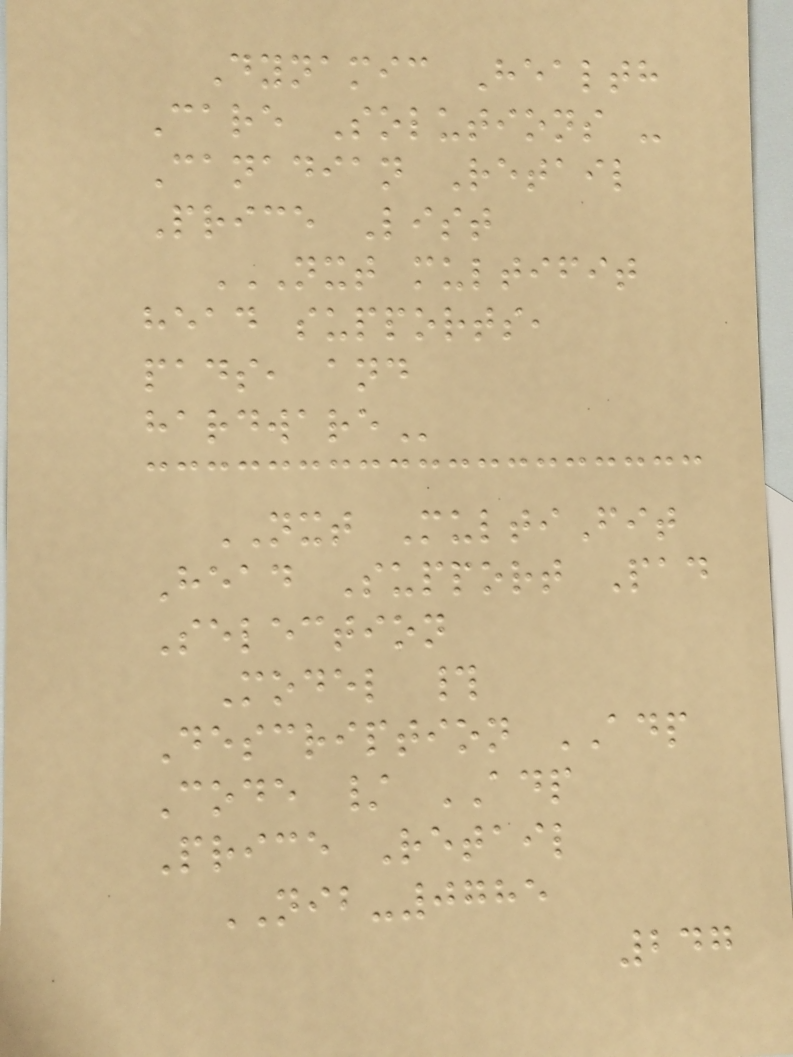Dynamic Health
Care Solutions -
Canadian Retail
Price List
NXT MULTIFIT
HEAD SUPPORTS,
PADS, AND
HARDWARE
NXT MultiFit
Head Support Pad
Selection
Model #
Description ADP
Code / ADP
Price Retail
NIB-0785
247
